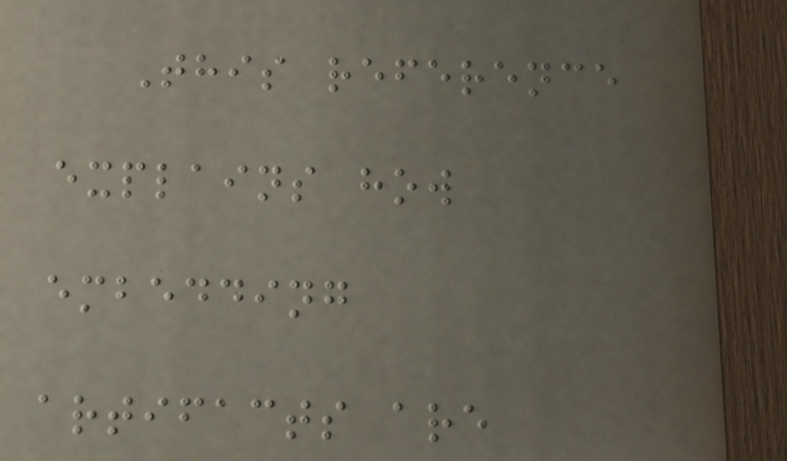This reference
explains how
embedding
artifacts are
